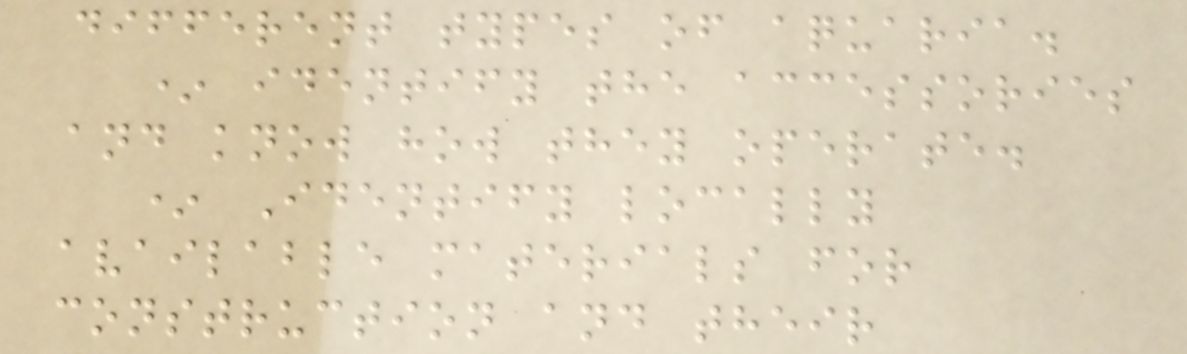different types of aquaria.
* identify the accessories
and know how they operate.
* Identify locally
available materials for
construction and their
